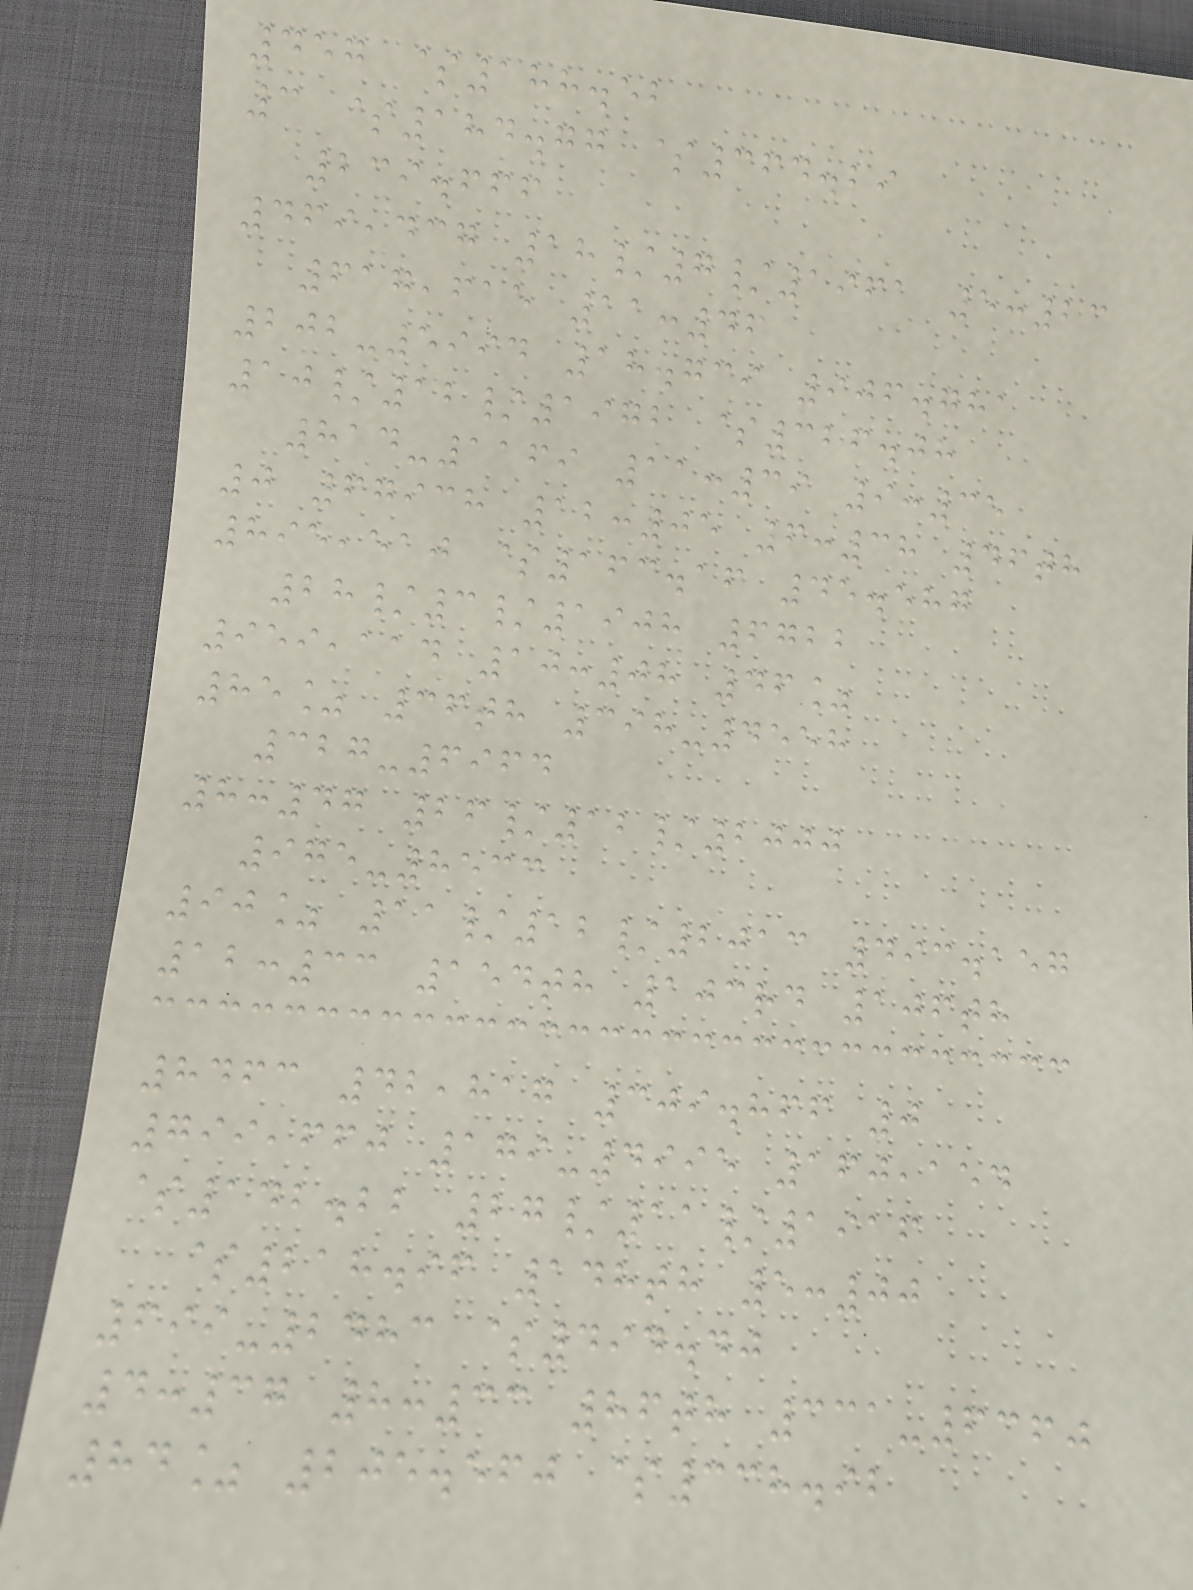457 $188.52
3 $184.77 $364.29
239.666
469,437 18/7/1961 5:23
617,615 11:46
202-5994 18.739 906.781
10/12/1972 $326.08
814-1169 11:39 9:35
0 67938 12:05 6:38 46th
895,510 $163.16 45.587
28/3/1908 6722
959,114 10:08 46%
85% 36th 398-4558
327-6964
8:47 26/12/2000
975-8533
90% 11/12/2013 493.157
12:33 154th 103rd 106th
8463 42,817 309.866 0
799,660 179-4995 160,154
$142.22 27/11/1916
$218.96 148th 5:00
699-2483 $494.40
4:37 8:33 86th 331-6360
84% 205.560 $338.92
